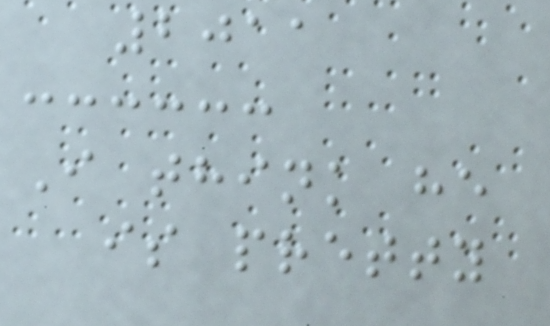2011
I think he
is pretty
